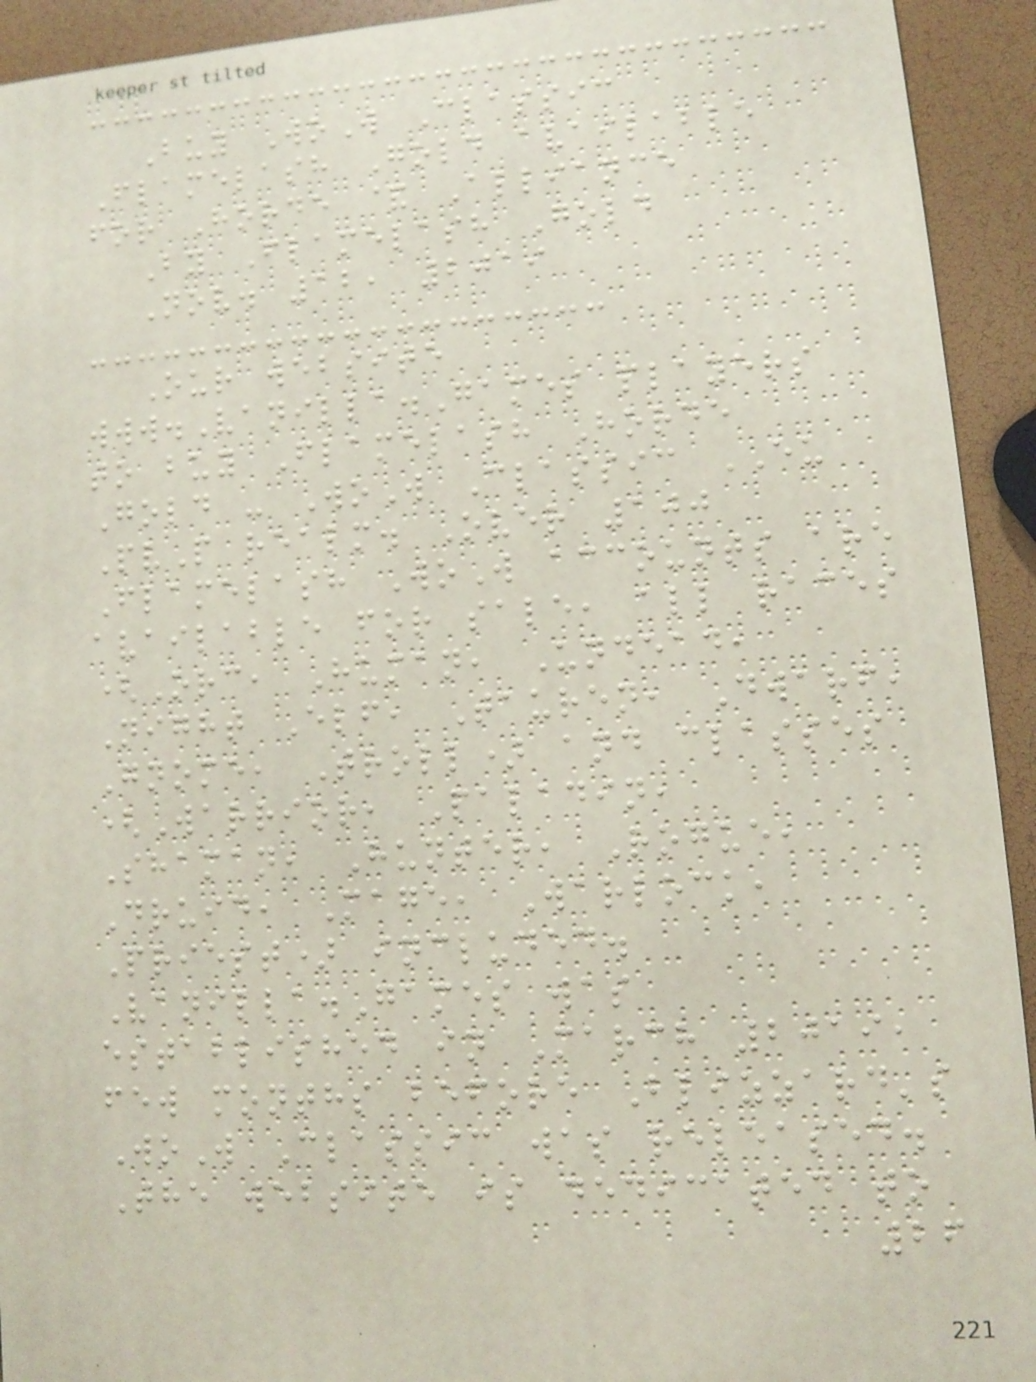Buy WoW Classic
Flamelash Gold available
for Horde & Alliance
By Flamelash Gold
Nov. 12, 2019
Our website
www.Vanilla.Games players
to buy Flamelash Horde
Gold - WoW Classic EU
PvP realm. Over 100
Flamelash WoW accounts are
available for sale, all races
(Orc, Human, Undead,
Night Elf, Tauren, Dwarf,
Gnome, Troll) and classes
(Warrior, Paladin,
Shaman, Hunter, Rogue,
Druid, Mage, Warlock,
Priest) included.
Vanilla.Games was
established in March 2019,
few months before Blizzard's
WoW Classic was released.
The website is dedicated to
26
